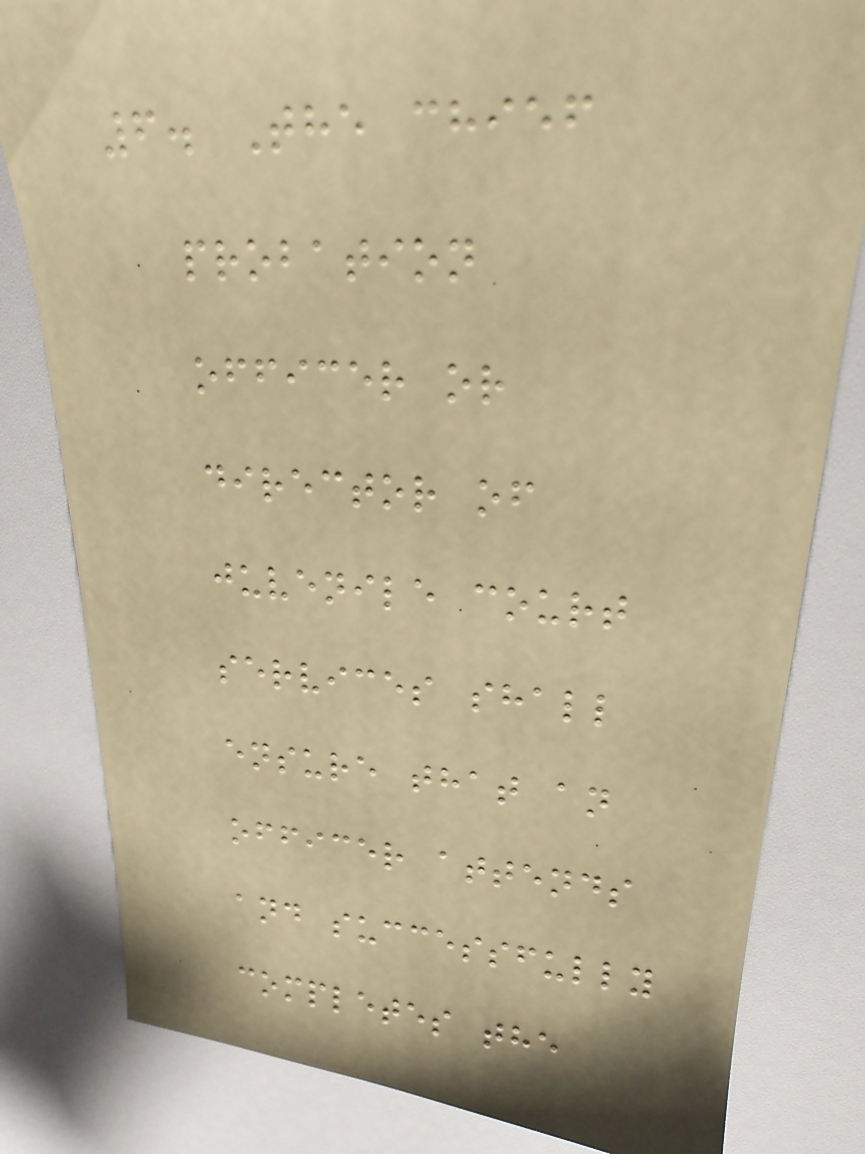6. The chief
probation
officer or
director of
juvenile court
services shall
ensure that an
officer attends
and successfully
completes the
